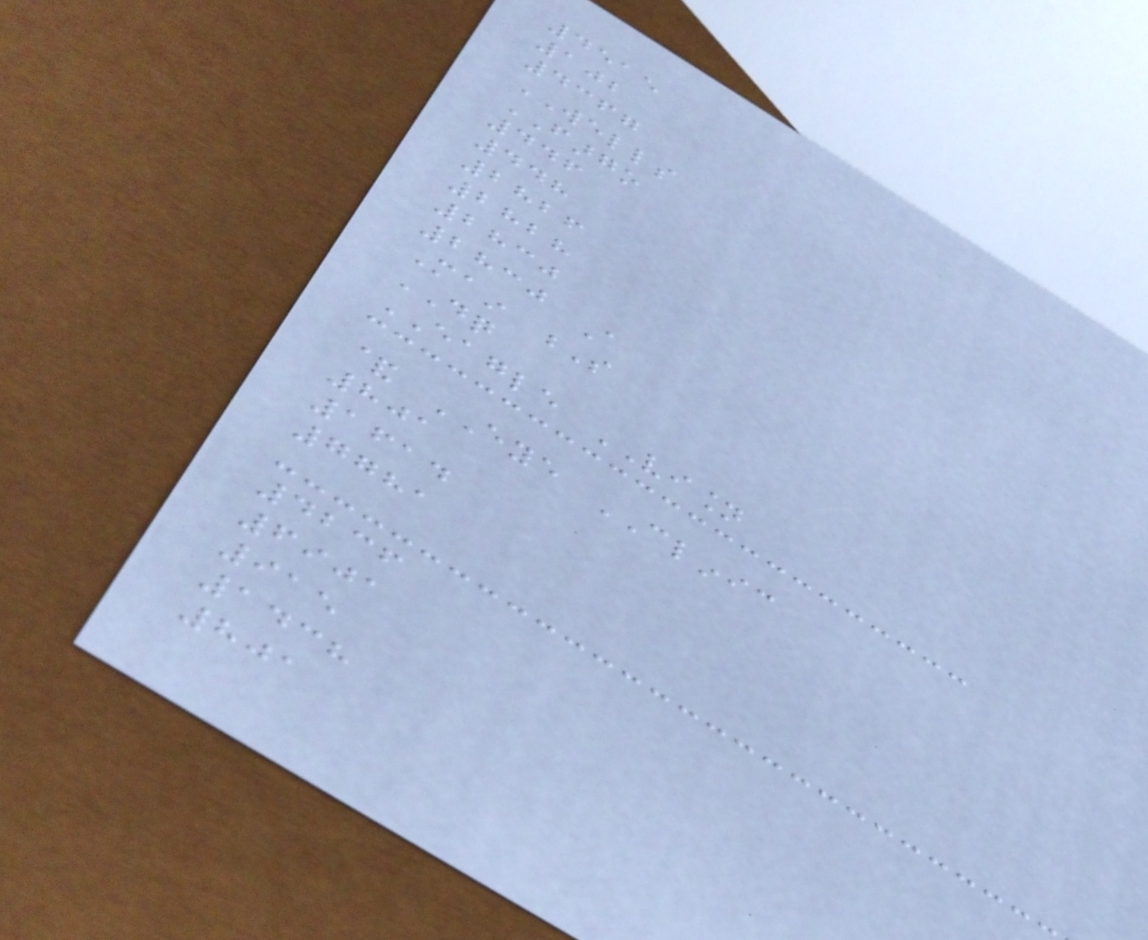4515
102
4367
WELLS
FARGO
446
448
2826
2828
2830
2830 A
Main S
DQ
EAGLE VISION
& EYE CLINIC
801
1614
7781
4236
6901
915
1438
801
